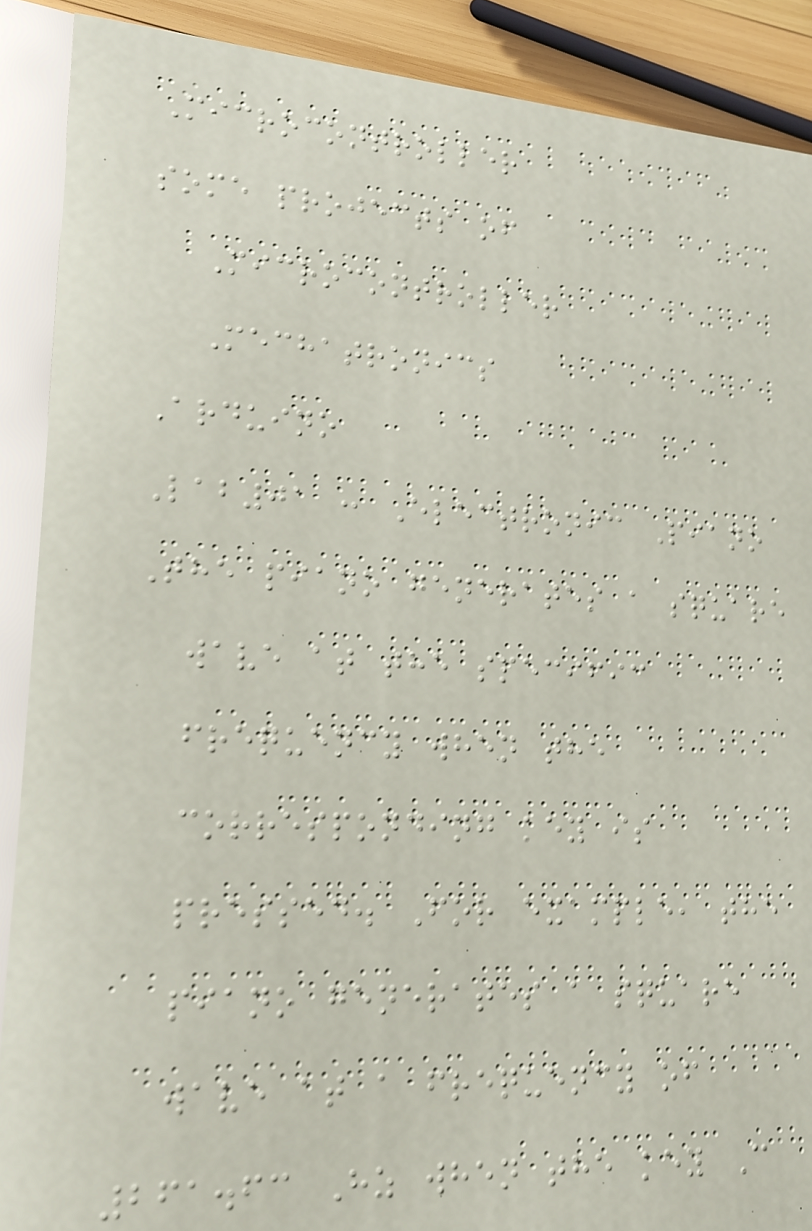Microcontroller
some projects of
Microcontroller
Mechatronics
Arduino
Lab01 : Electronic Piano
The piano generates a square
wave at the specific
frequency when the
corresponding key is
pressed. For example, the
piano generates a square
wave at a frequency of
261.63 Hz when the key C
